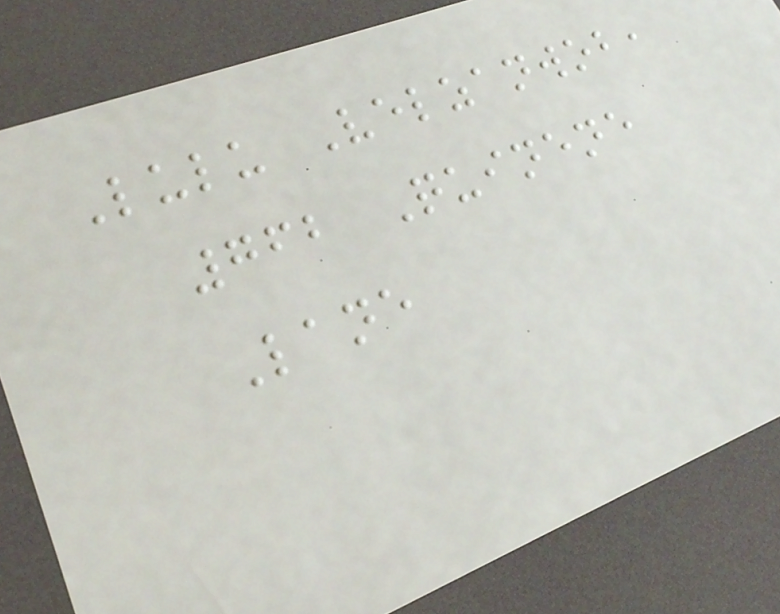Lulu Velzanwob,
762 Quinene
Lane
